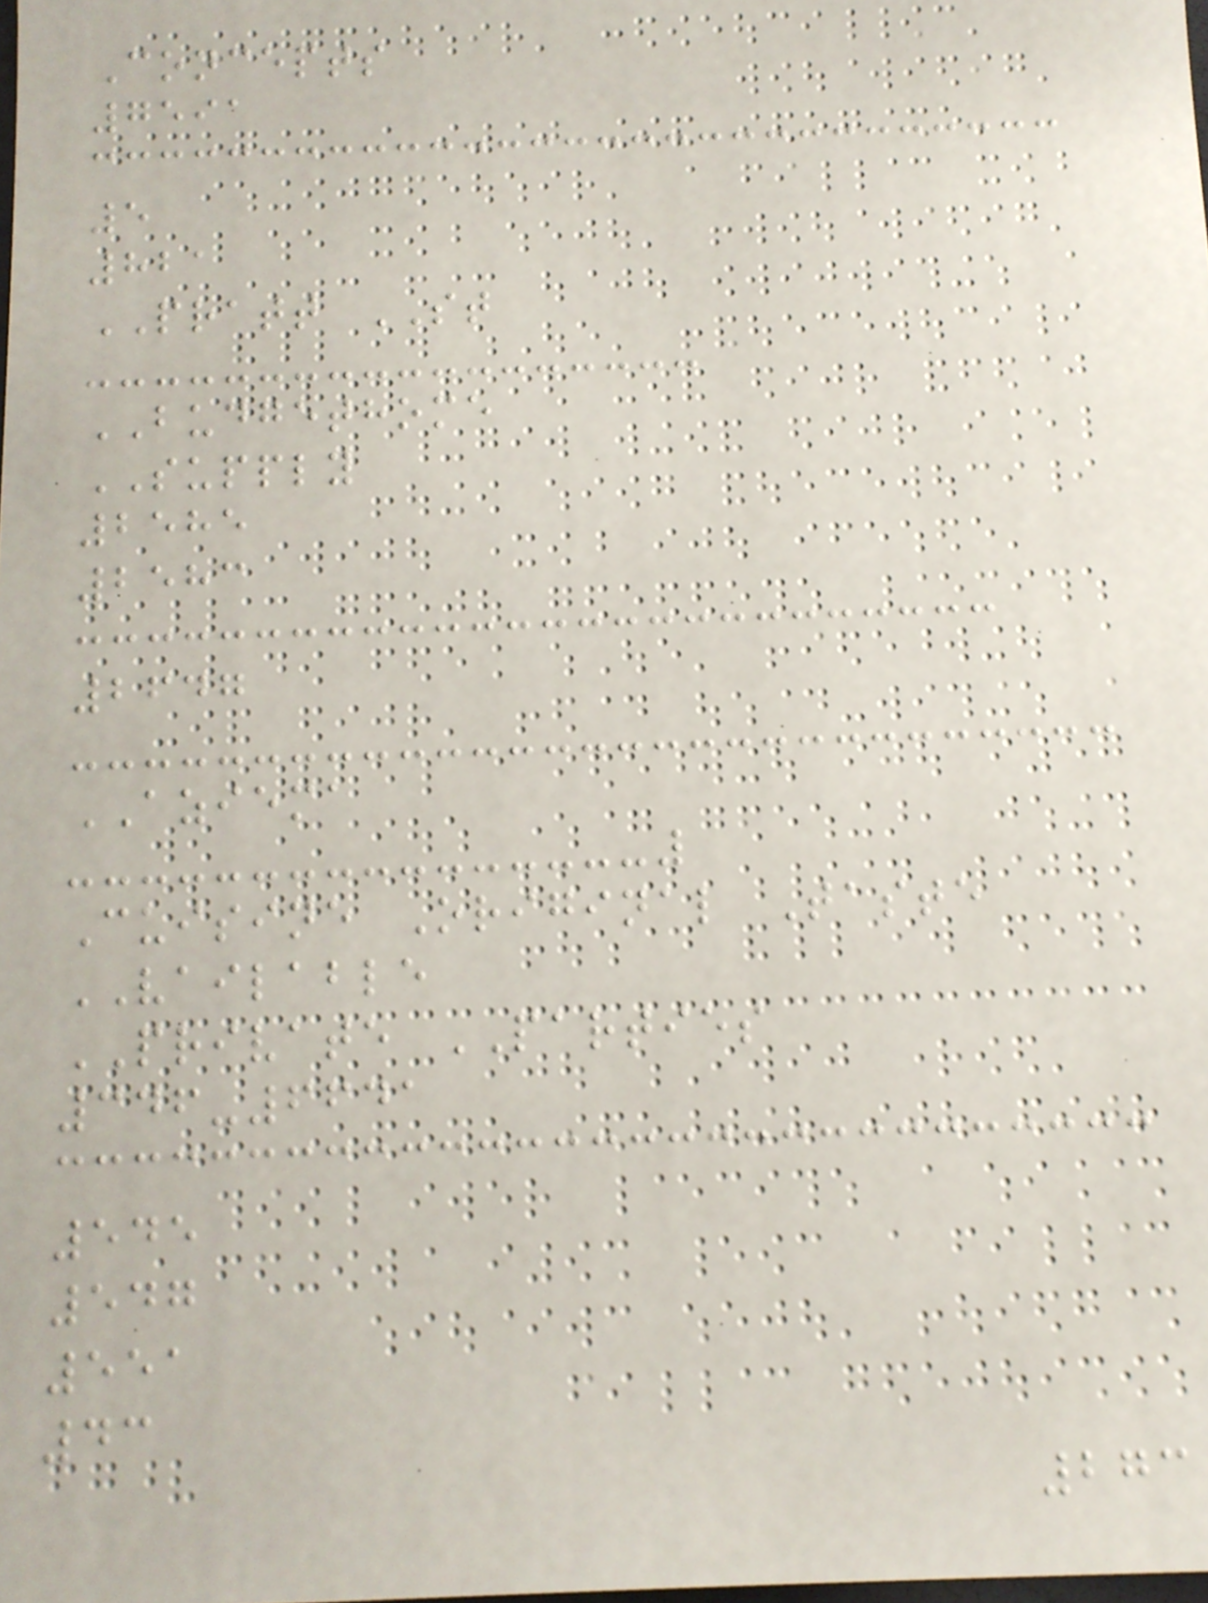Concepts
7591
5
821
PRATT ST
BUDGETHOME
SUPPLY
2585
2583
2647
AZIEMA
Cuisine Original Taste
VAILABLE
PRIVATE PARTIES
346-6641
545
547
551
43
273
